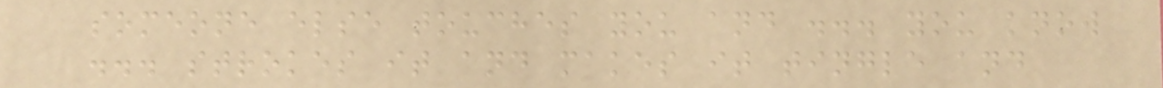someone else touches you and ... you know
... strokes it and makes it tingle and
